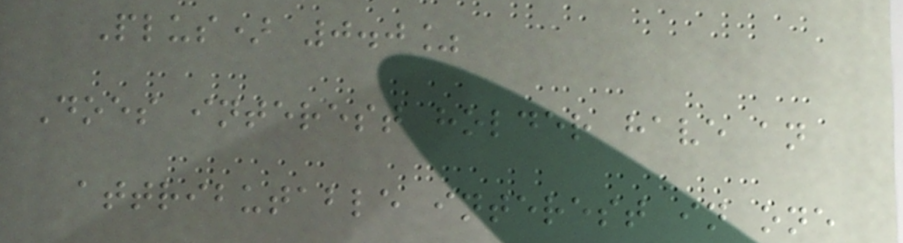Plus) 0.0%
Does interest holder have an
attributable interest in one
